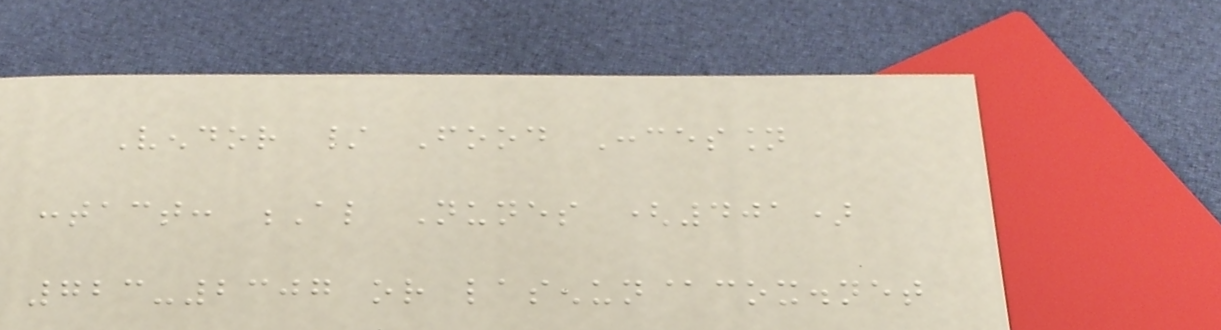Vendor / Food Concession
contact: Al Nunes (401)
723-2307 or lasenun@cox.net
